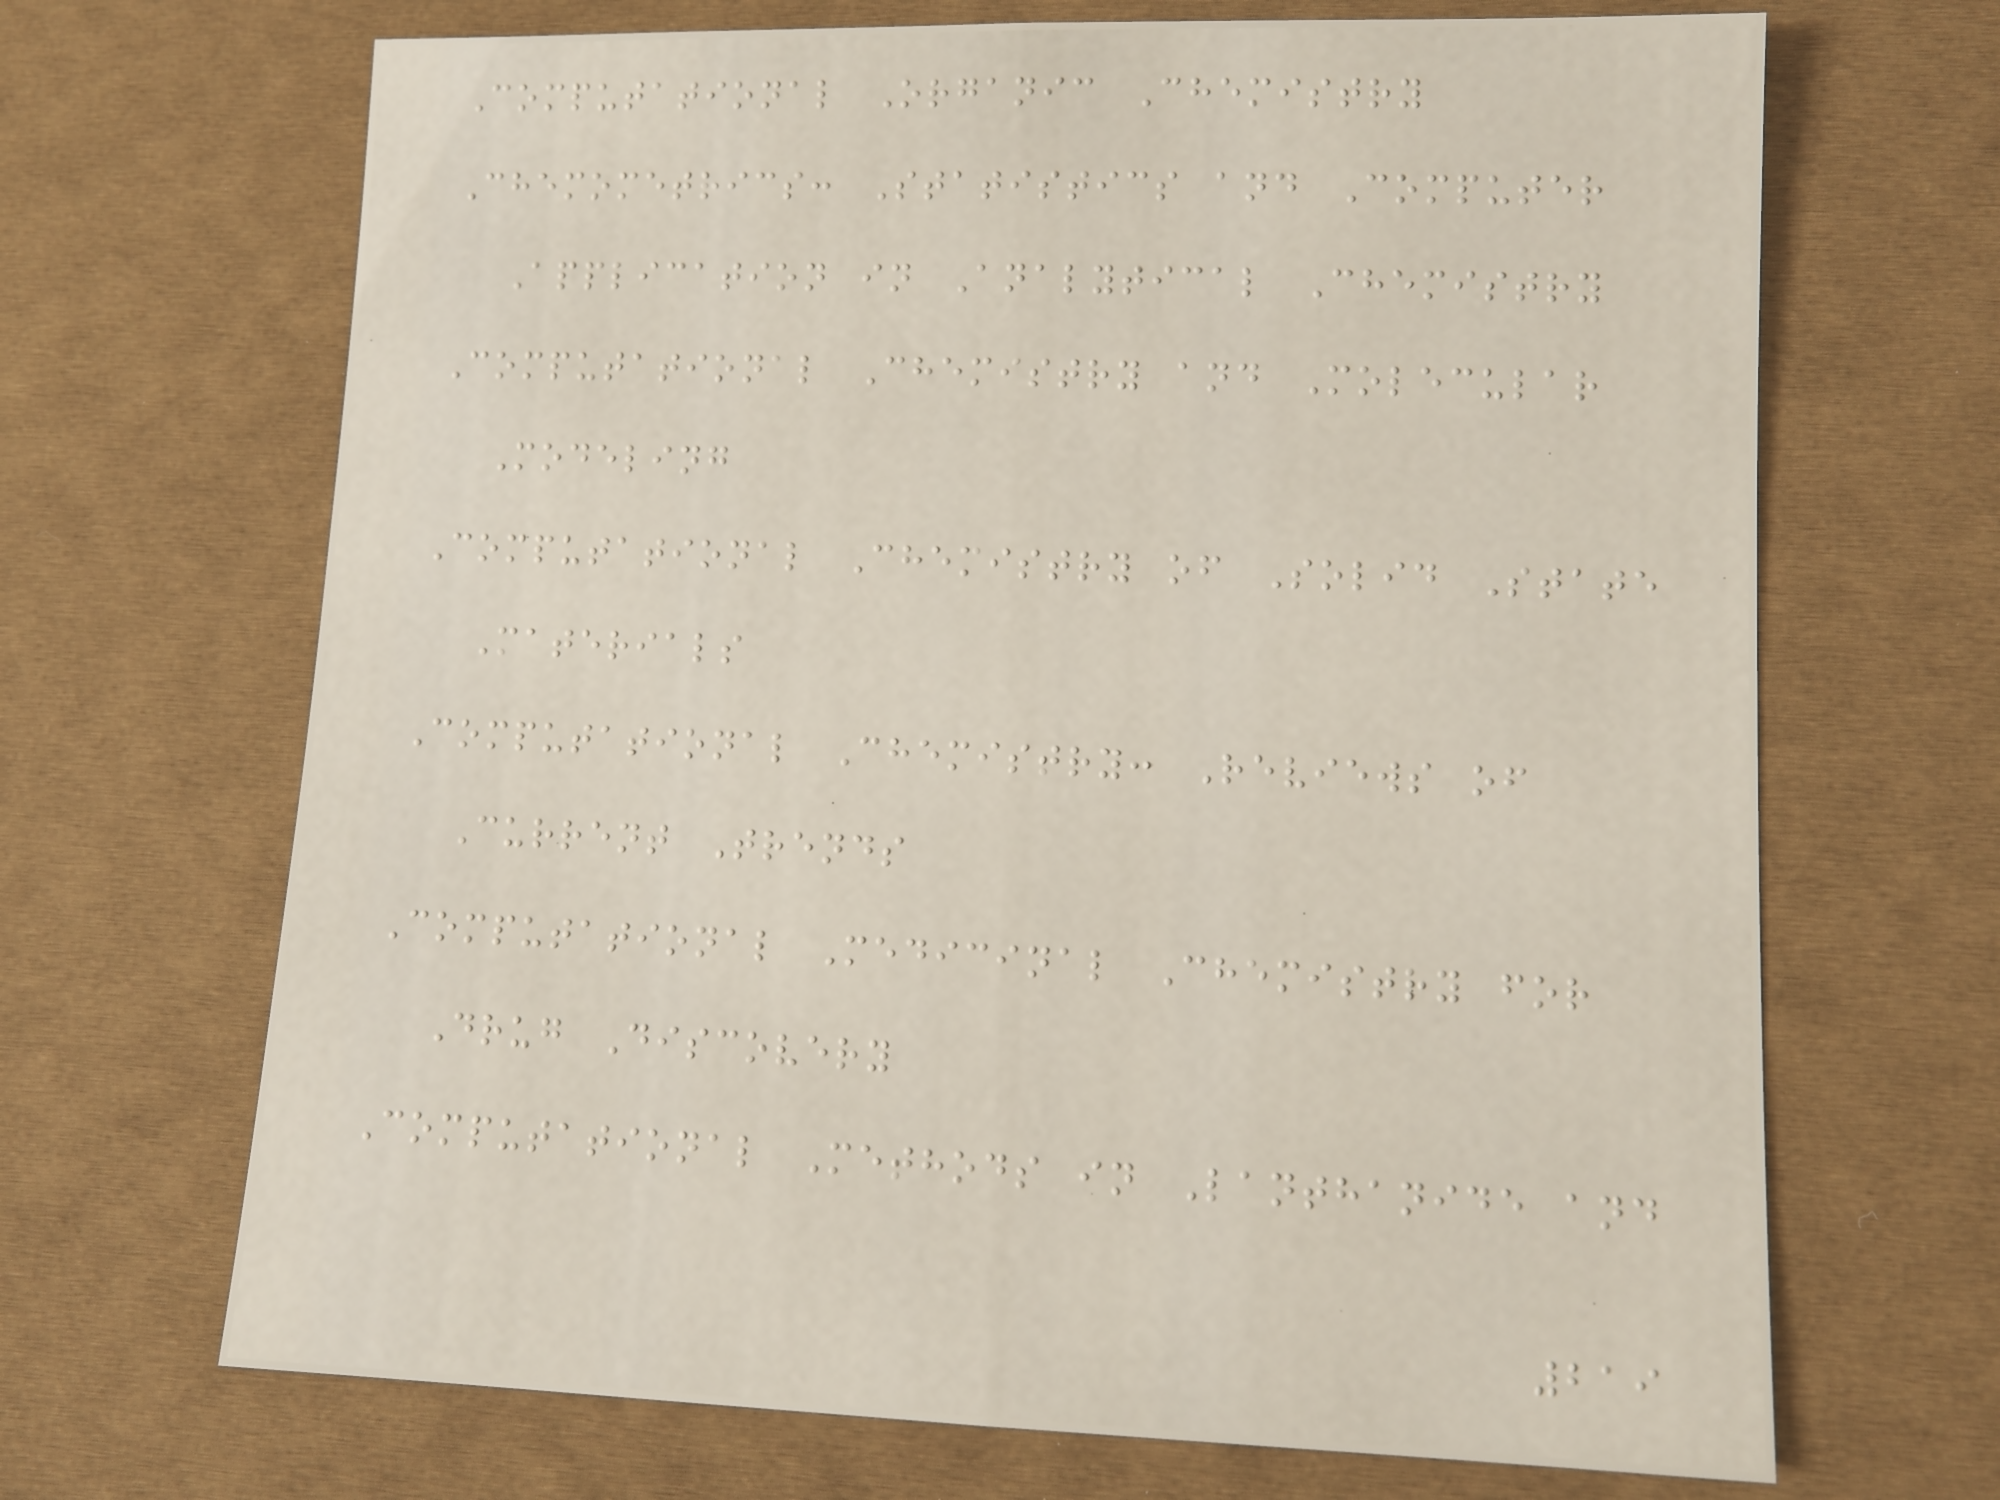Computational Organic Chemistry
Chemometrics: Statistics and Computer
Application in Analytical Chemistry
Computational Chemistry and Molecular
Modeling
Computational Chemistry of Solid State
Materials
Computational Chemistry: Reviews of
Current Trends
Computational Medicinal Chemistry for
Drug Discovery
Computational Methods in Lanthanide and
219
